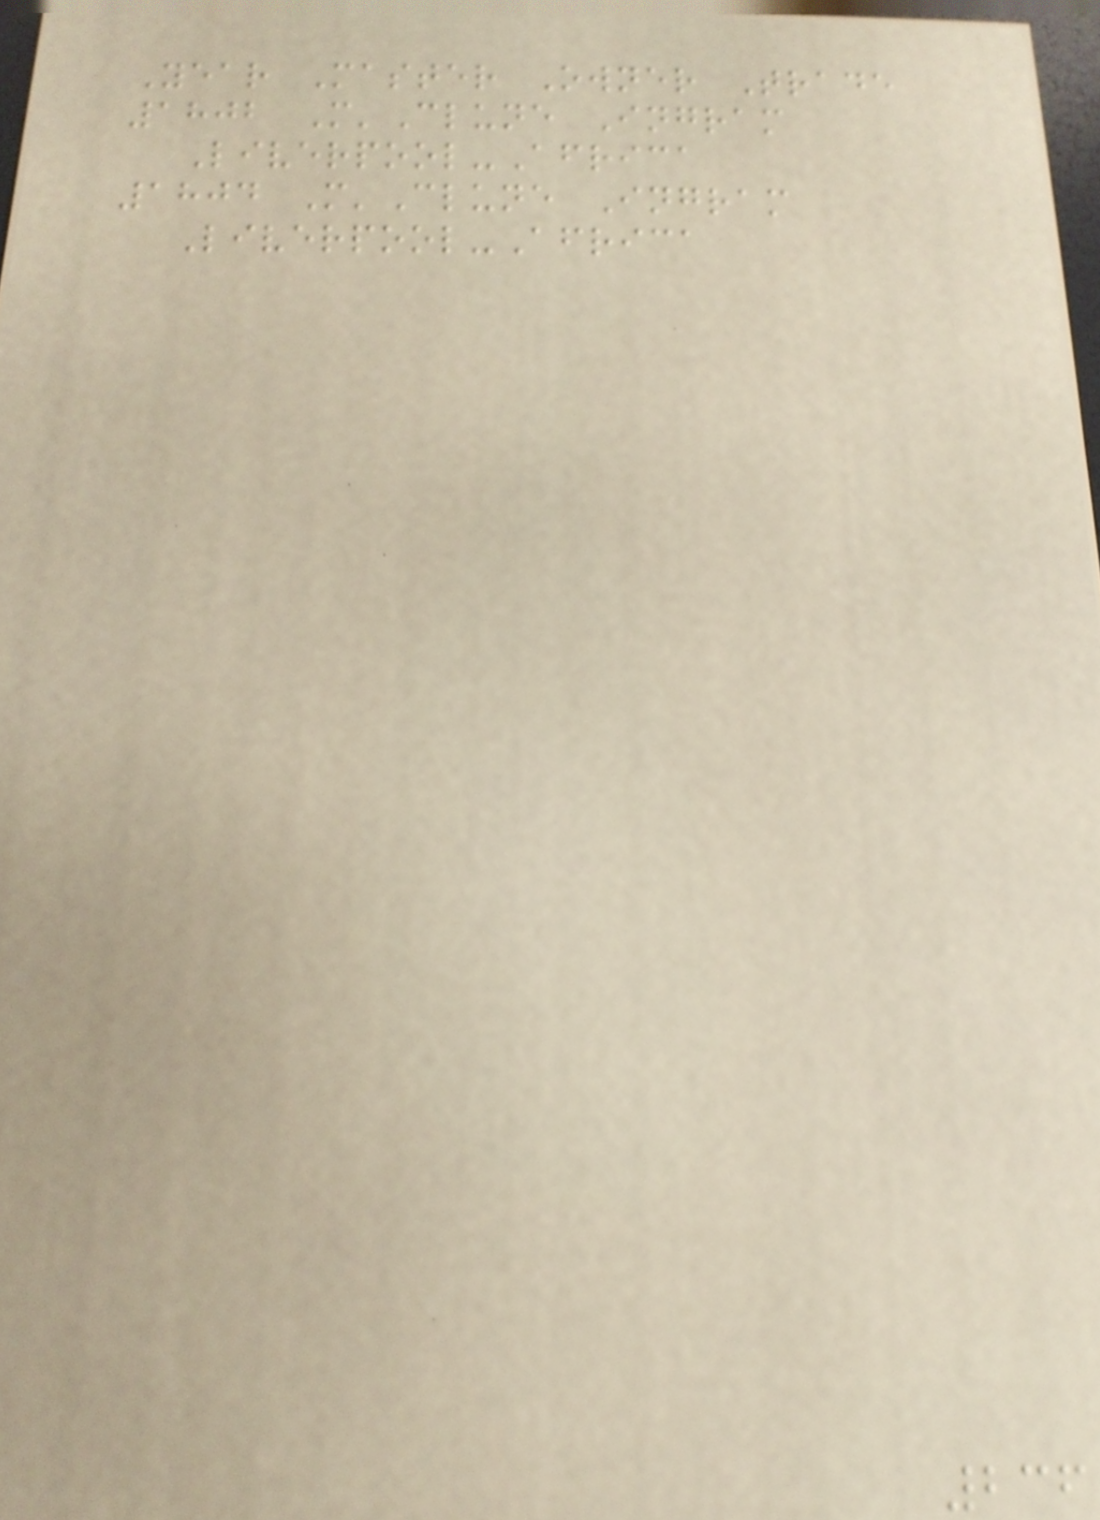Year Master Owner Trade
1802 M'Clune Ingram
Liverpool-Africa
1804 M'Clune Ingram
Liverpool-Africa
236
